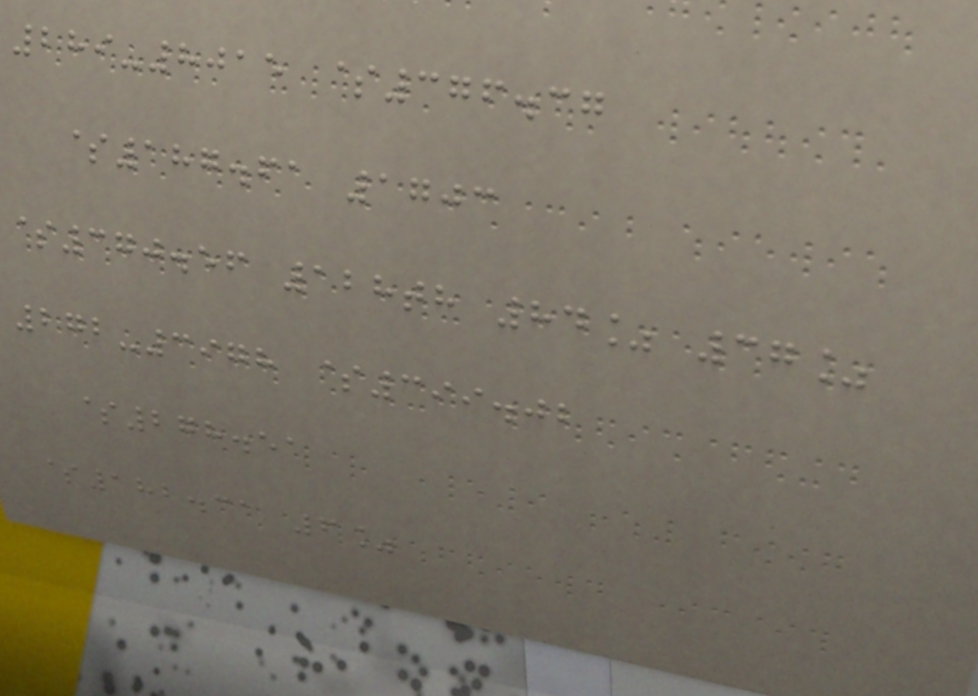289-8015 $376.37
$187.61 1703
$370.56 128th 84% 37%
272-3978 $399.02
$278.51
$182.31 6%
